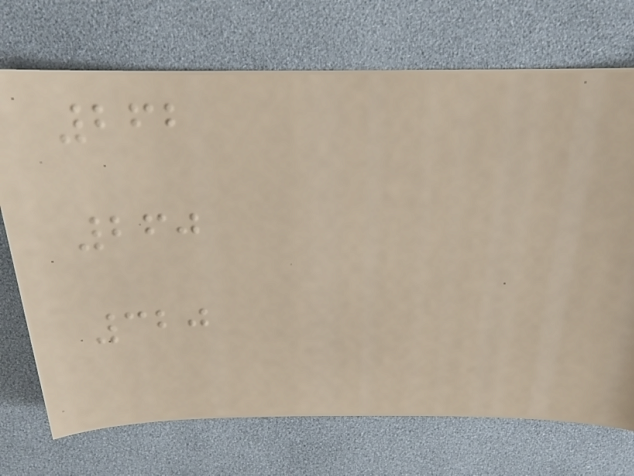262
260
320
